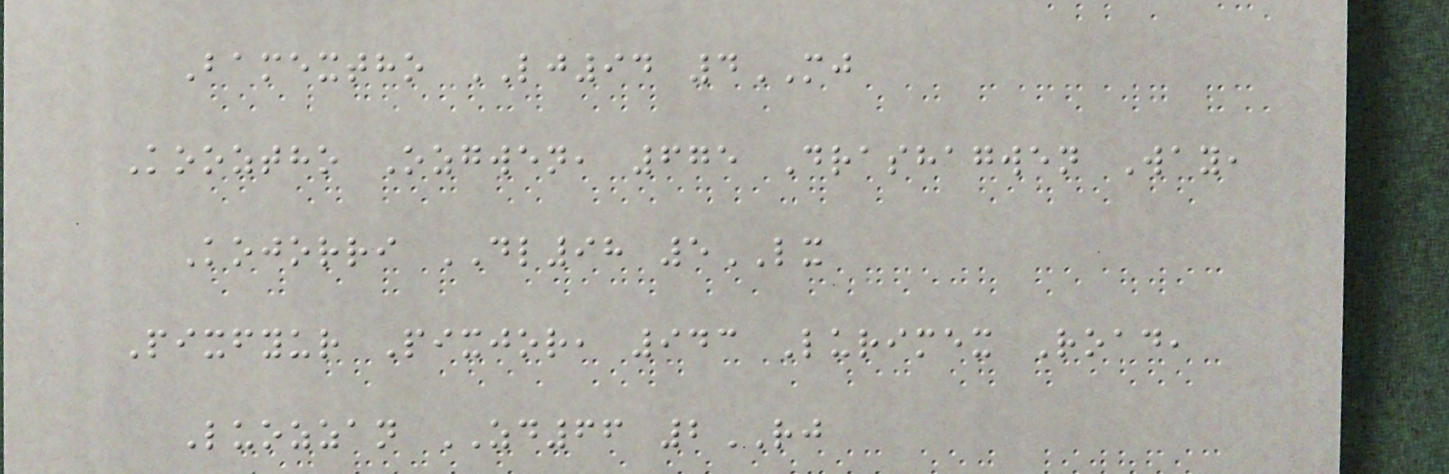Bamextho LJ94 4MJ
Kooztho Ozgwen, 675 Drashagwen Way,
Kojorri DL98 5LX
Pixfyur Pixjor, 943 Lurimex Road,
Luozzan ZD66 2RJ
